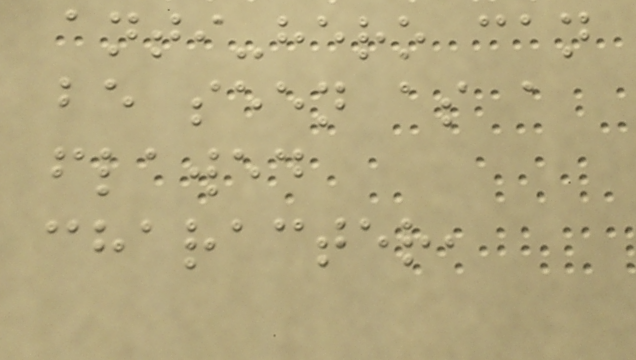anti-hero can
be seen as a
flawed
character,
